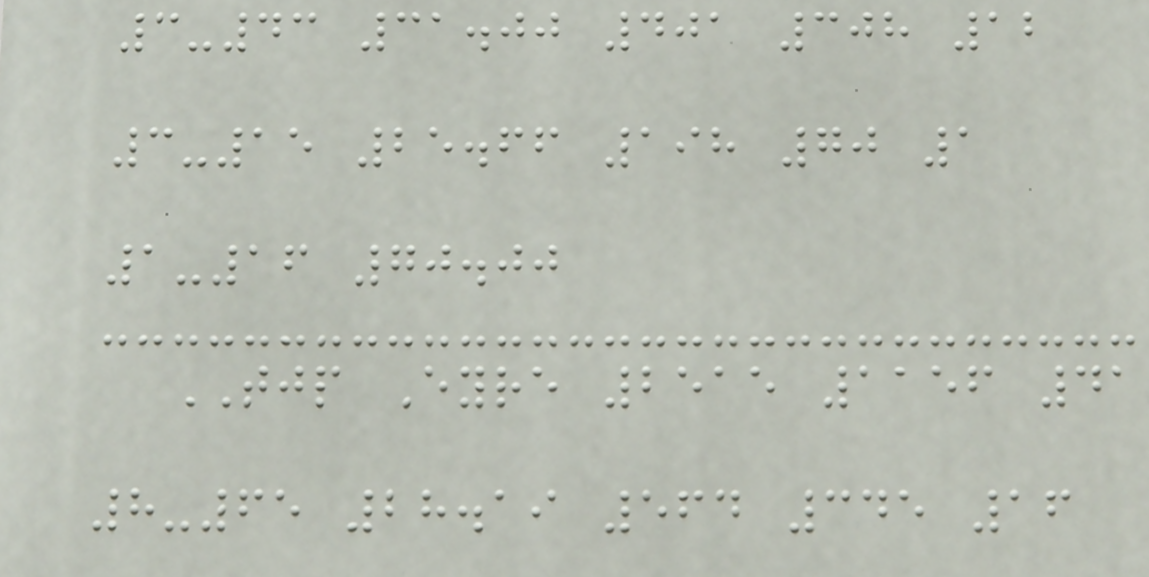3-43 31.00 401 308 12
3-15 25.66 198 70 1
1-16 70.00
TJP Eyre 2515 1156 41
8-65 28.19 564 345 16
